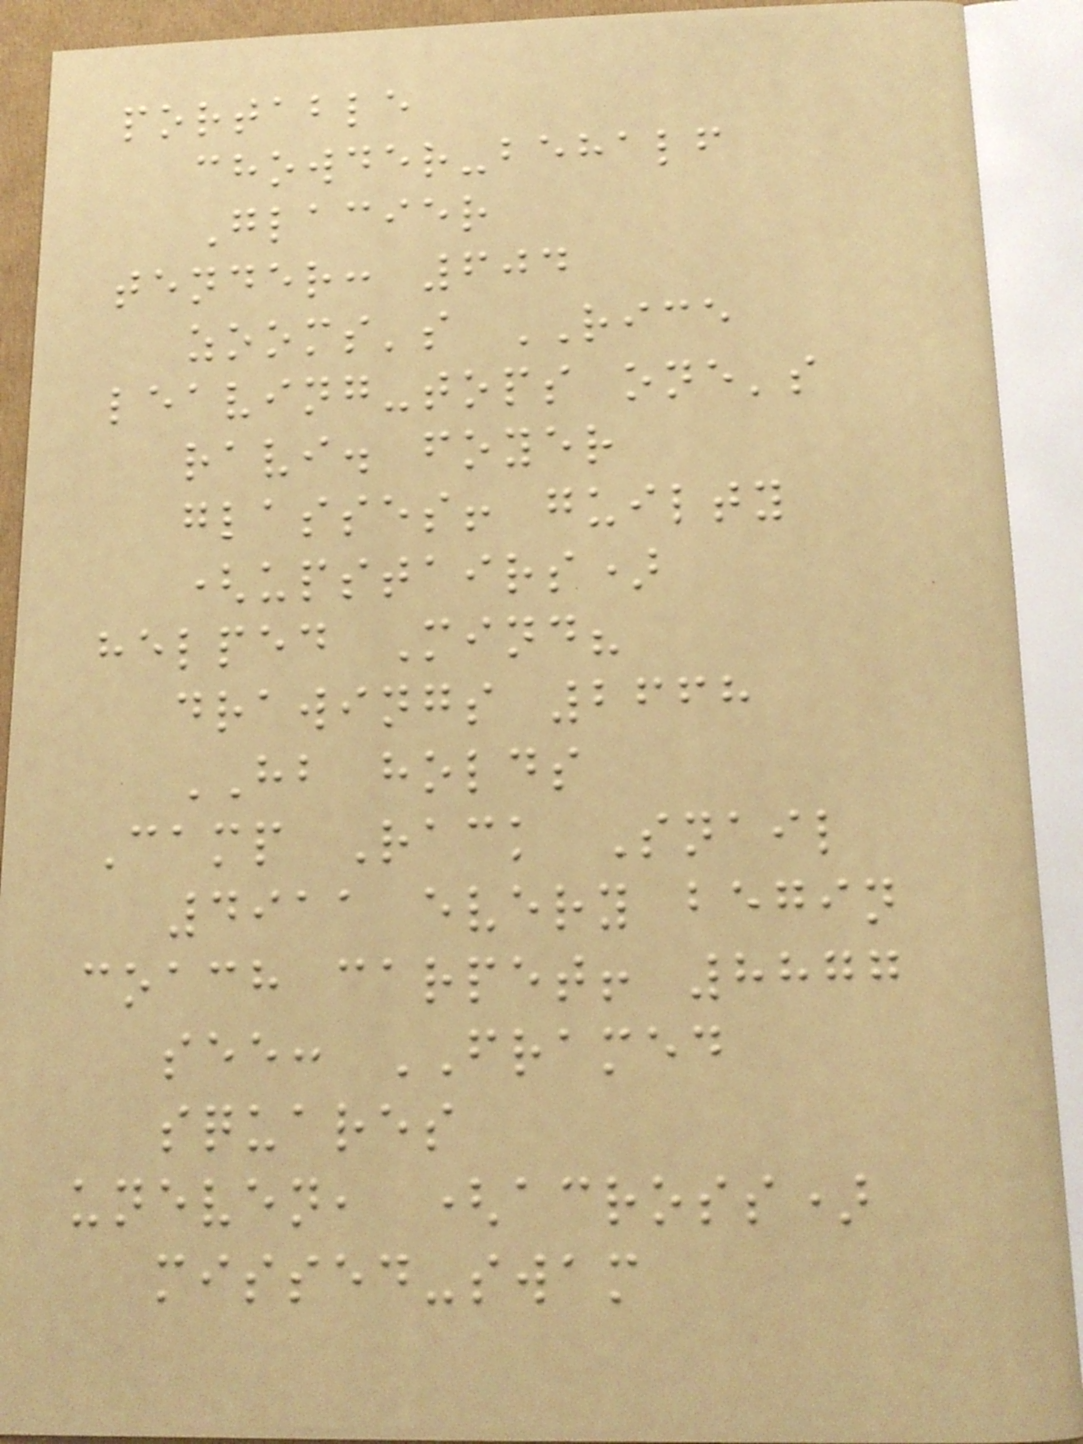portable
chowder-behalf
Glacier
tender: 604
zooms's RICE
leaving-tops one's
ravi. foyer
glasses! guilty
(upstairs)
helped Mind?
drawings 2668
HB holds
Camp Rack Snail
4911 every begin
coach carpet! 8877
see: FRAMED
squares
uneven, (across)
missed-swam
